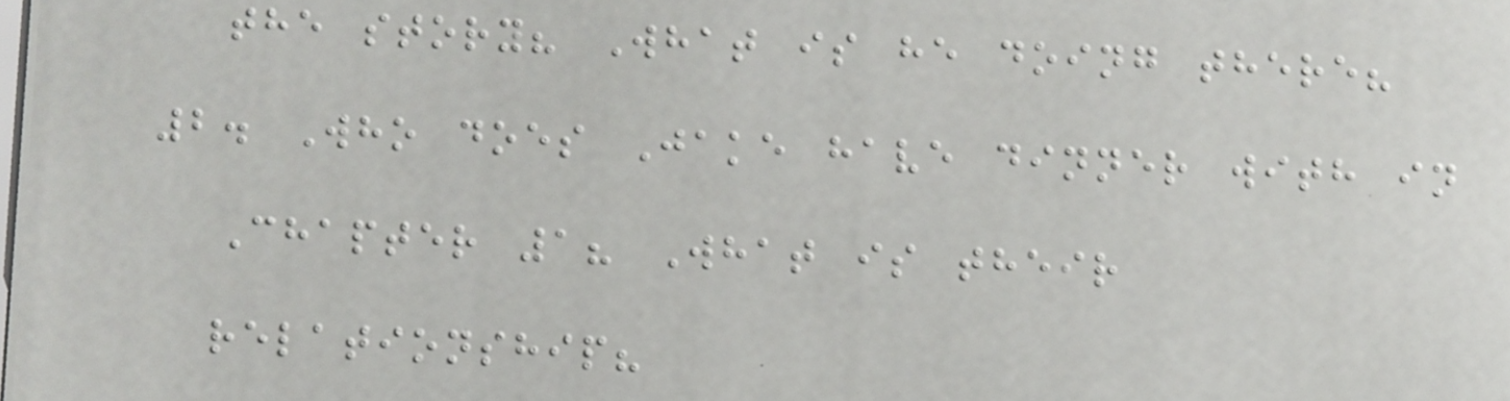the story? What is he doing there?
2. Who does Jake have dinner with in
Chapter 1? What is their
relationship?
